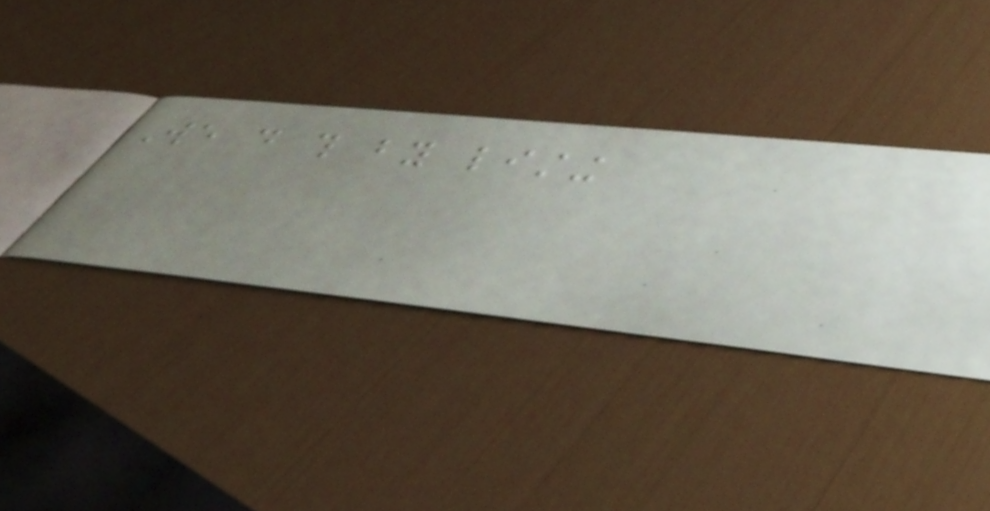We do this by listing
